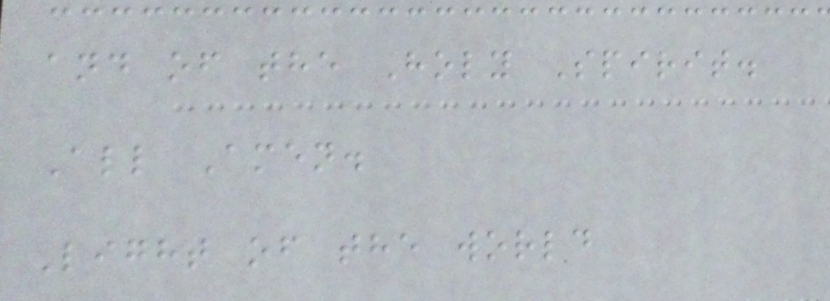and of the Holy Spirit.
All Amen.
Light of the world
